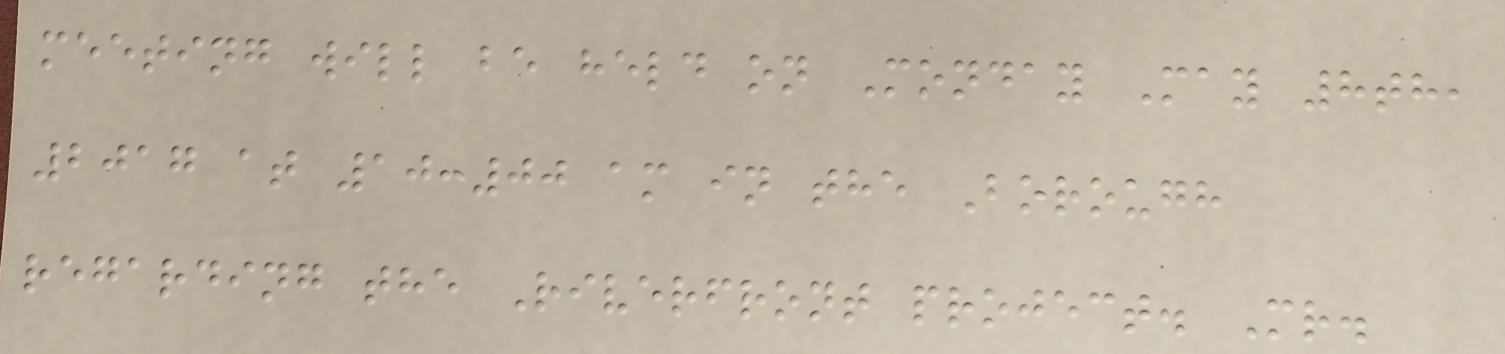meeting will be held on Monday May 8th,
2017 at 10:00 am in the Borough
regarding the Riverfront project. Mr.
